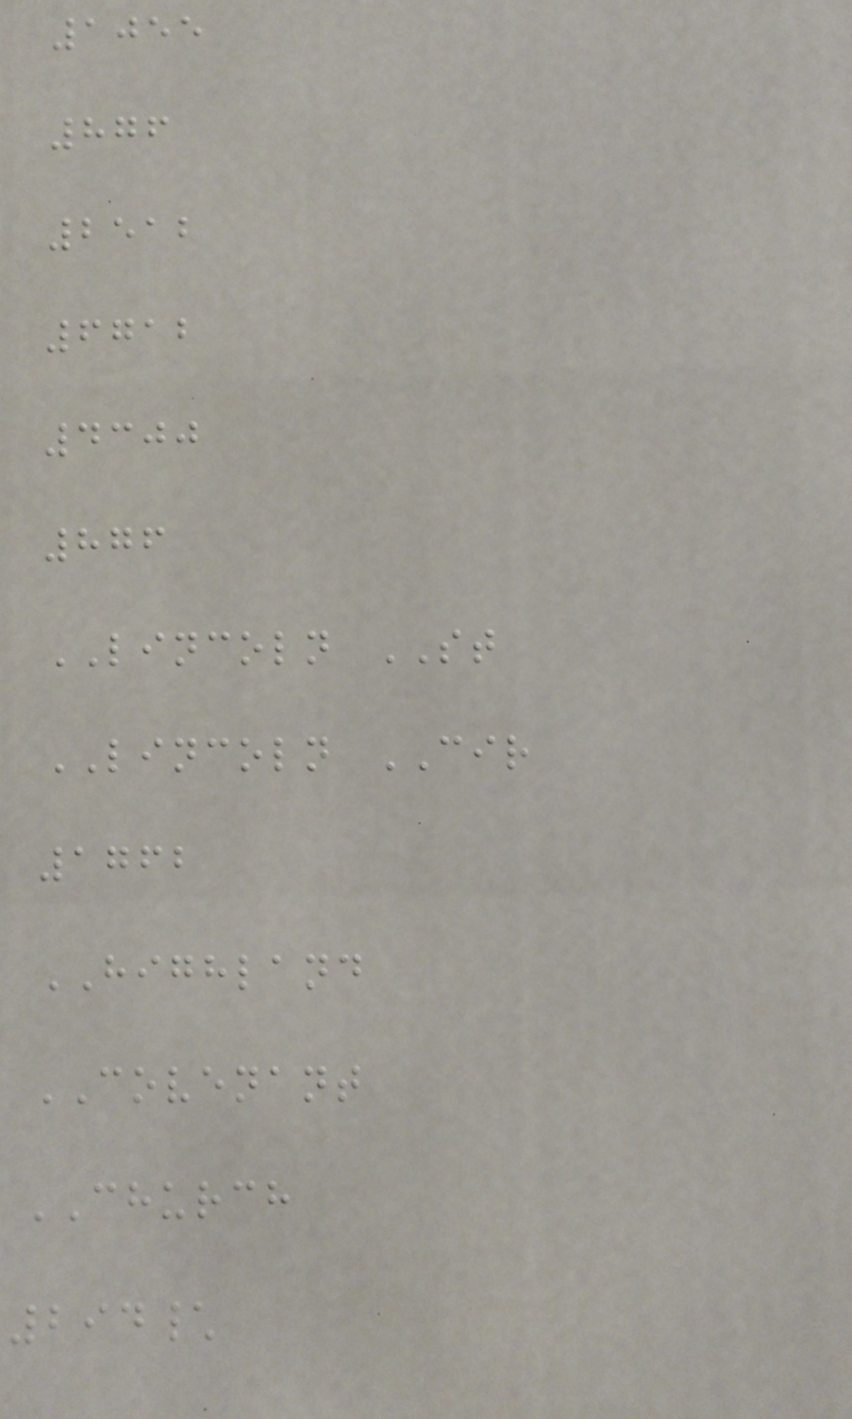1055
876
2512
6712
4300
876
LINCOLN ST
LINCOLN CIR
1762
HIGHLAND
COVENANT
CHURCH
294\
